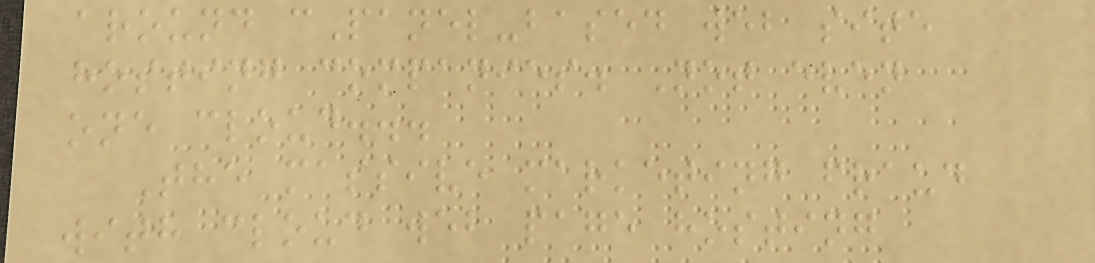around cPanel-based web site
hosting companies. Not even
one cloud...
The massive marketing fraud
with cloud web page hosting
